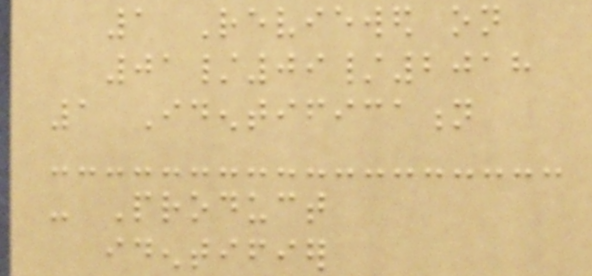1 Reviewed on
01/09/2018
1 Identification
- Product
identifier
